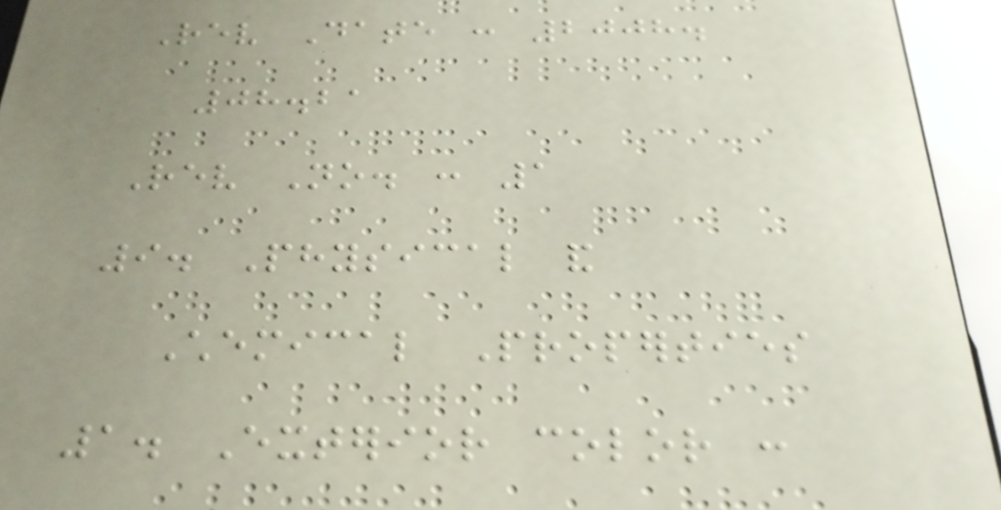Rev Date : 2008.
08.21
Rev No. : 1
9. Physical and
Chemical Properties
1. Exterior color :
